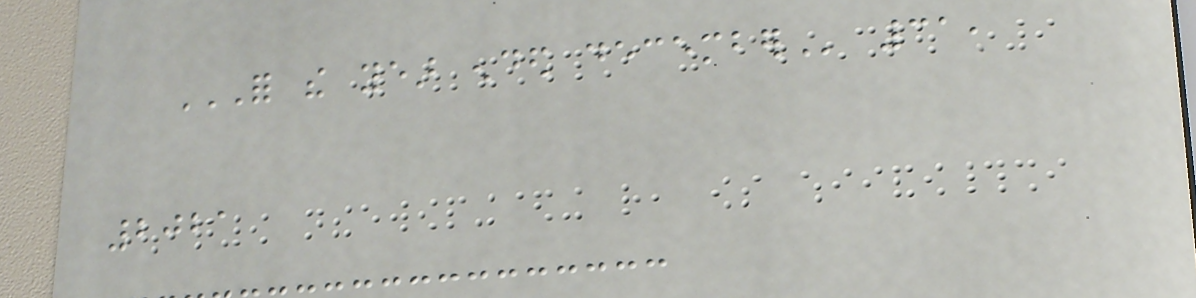FOR THE YEAR ENDED DECEMBER 31,
2021
